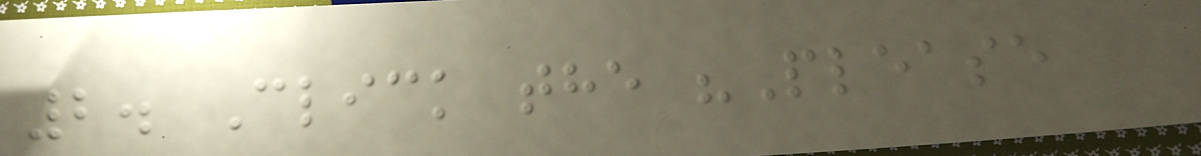2. Click the "Please
